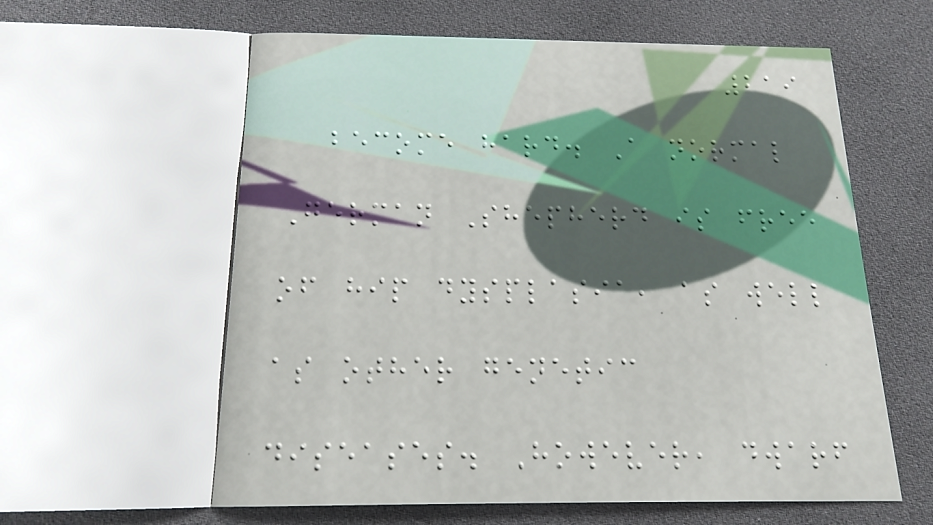219
become hard. A normal
German Shepherd is free
of hip dysplasia, as well
as other genetic
diseases. However, dwarf
